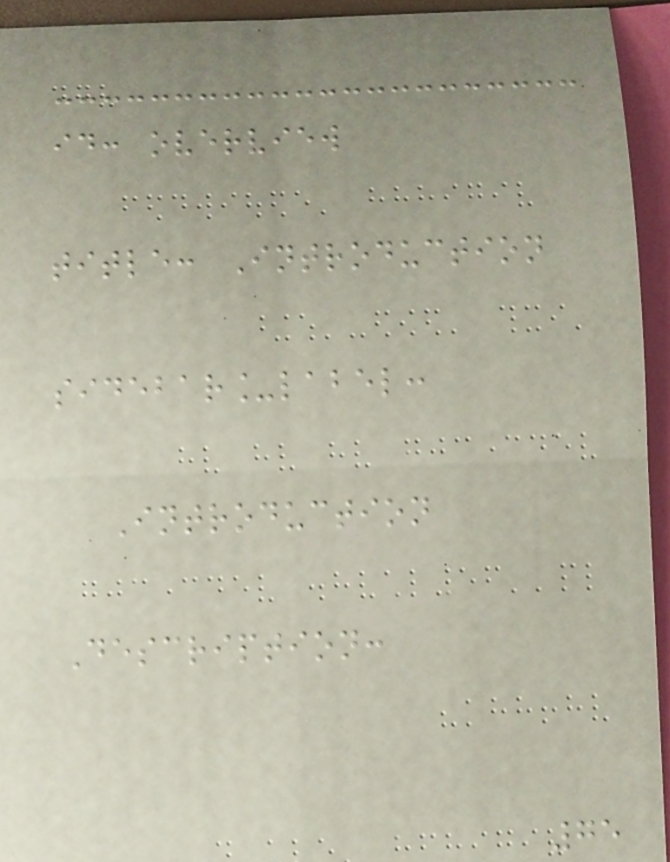id: overview
title: Introduction
sidebar_label:
Introduction
Description:
75
